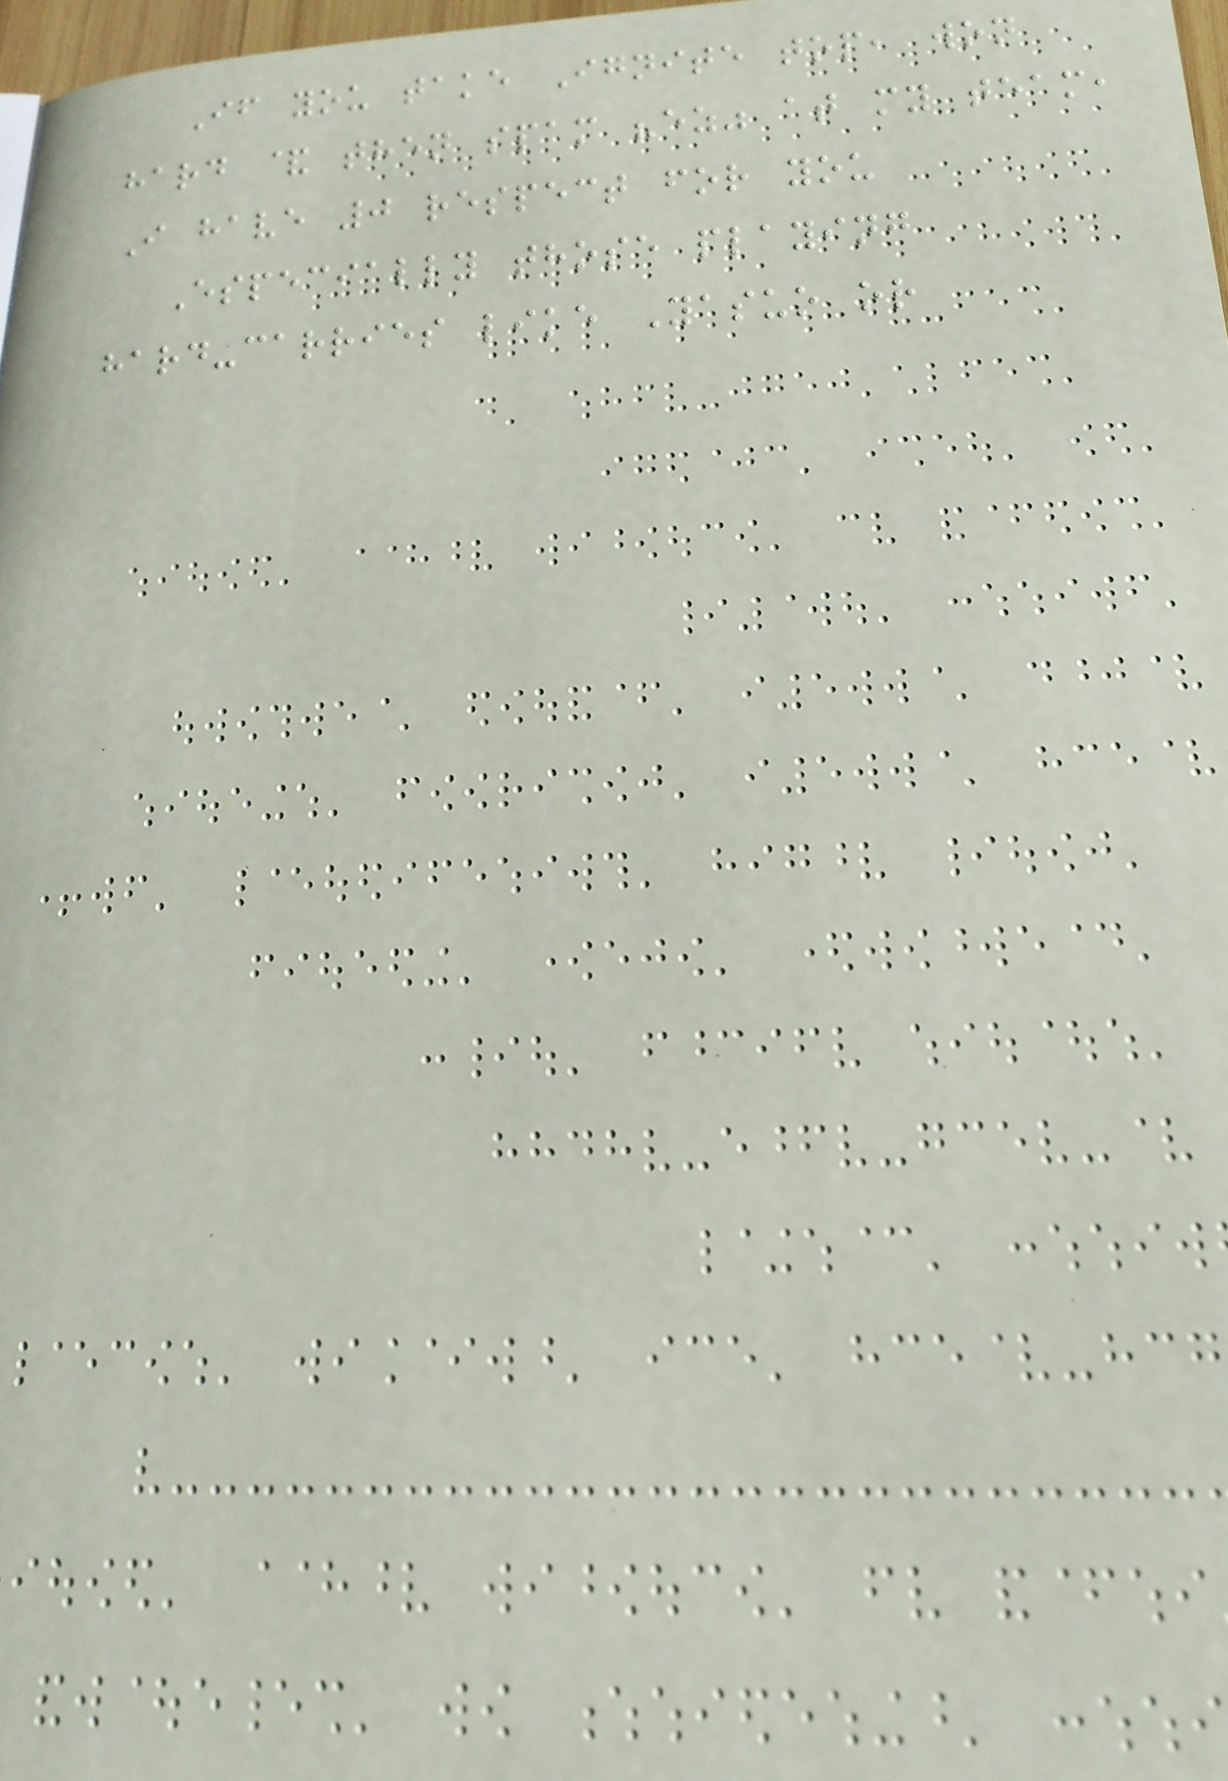If you take Ignite top, won
hard & then spam "ez" at my team,
I have 0 respect for you
Especially those playing
hard-carries like Yasuo or
